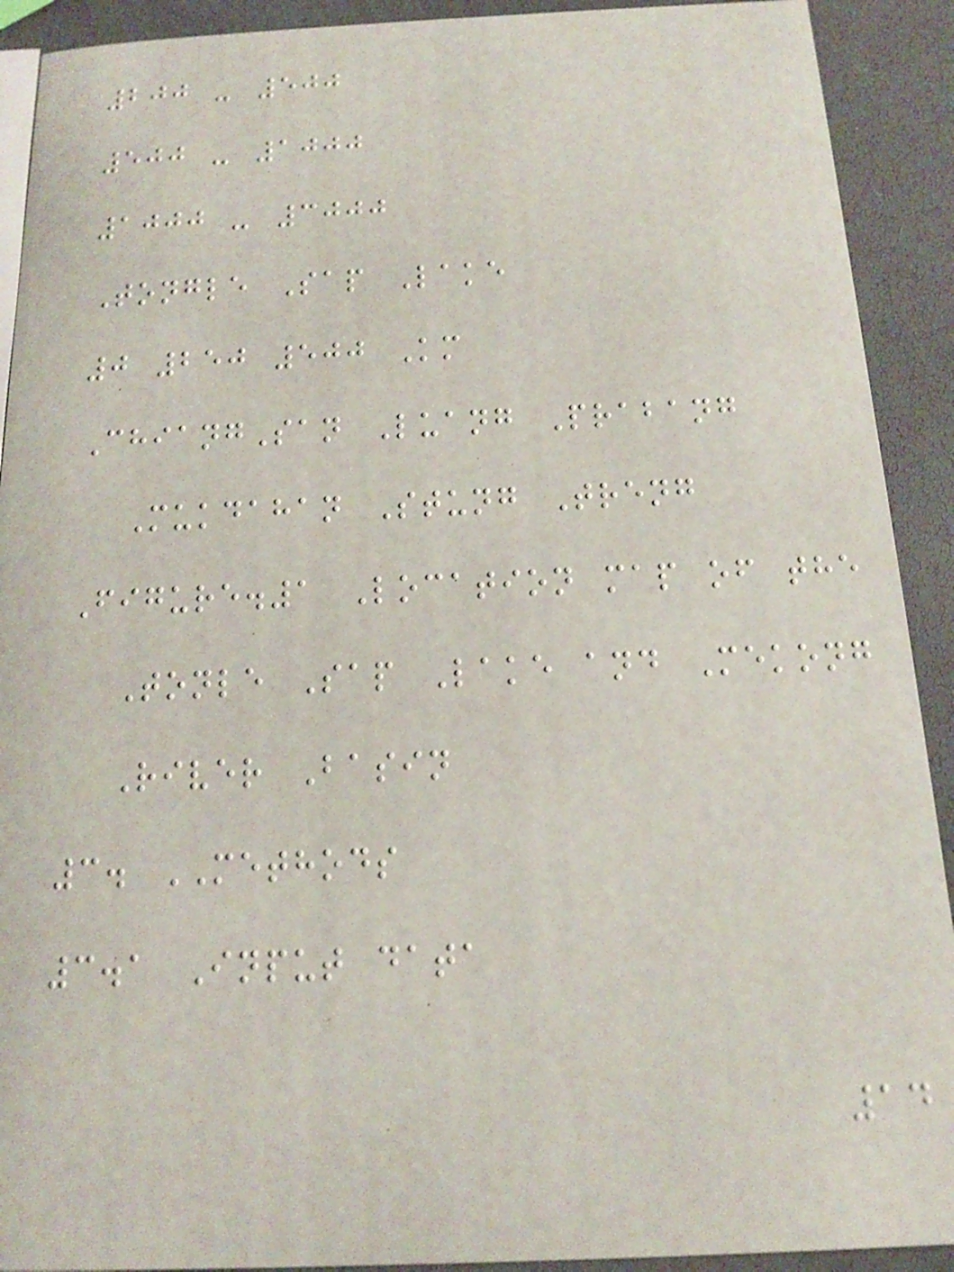200 - 500
500 - 1000
1000 - 3000
Tongle Sap Lake
0 250 500 Km
ChiangSan Luang Prabang
Mukdahan Stung Treng
Figure.1 Location map of the
Tonle Sap Lake and Mekong
River Basin
3. METHODS
3.1 Input data
14
